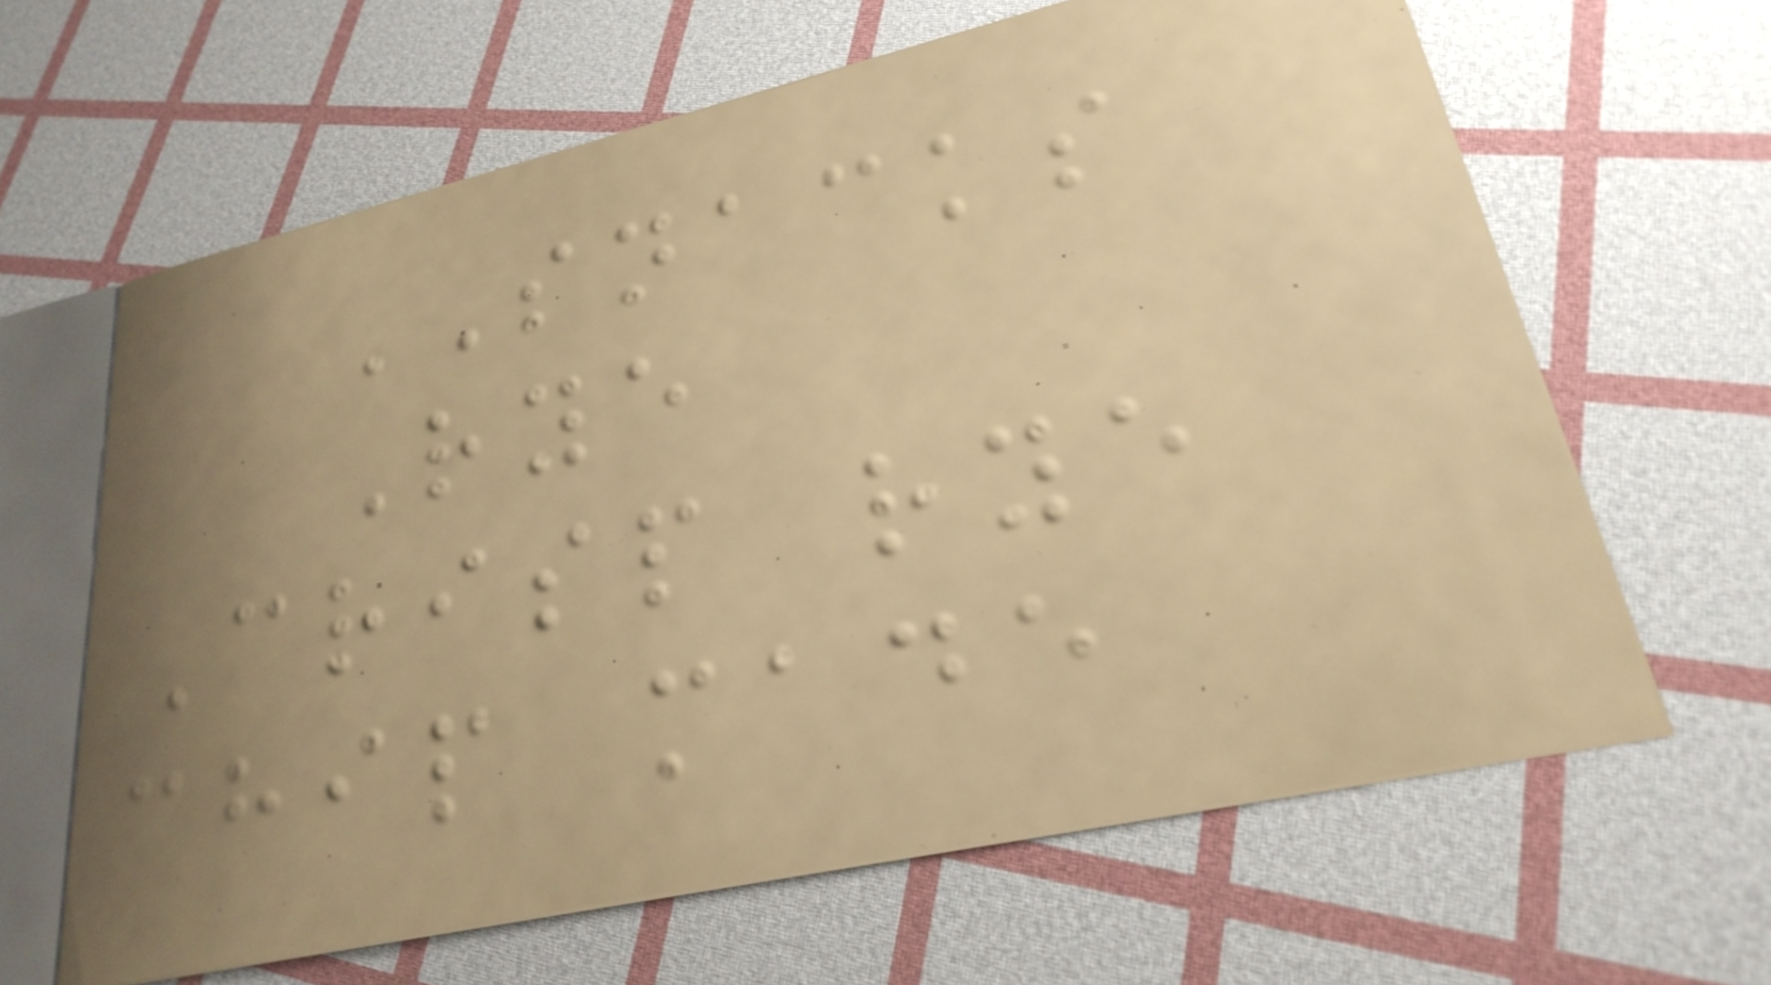SNACKS
Rye
Crisp rye
chip made
